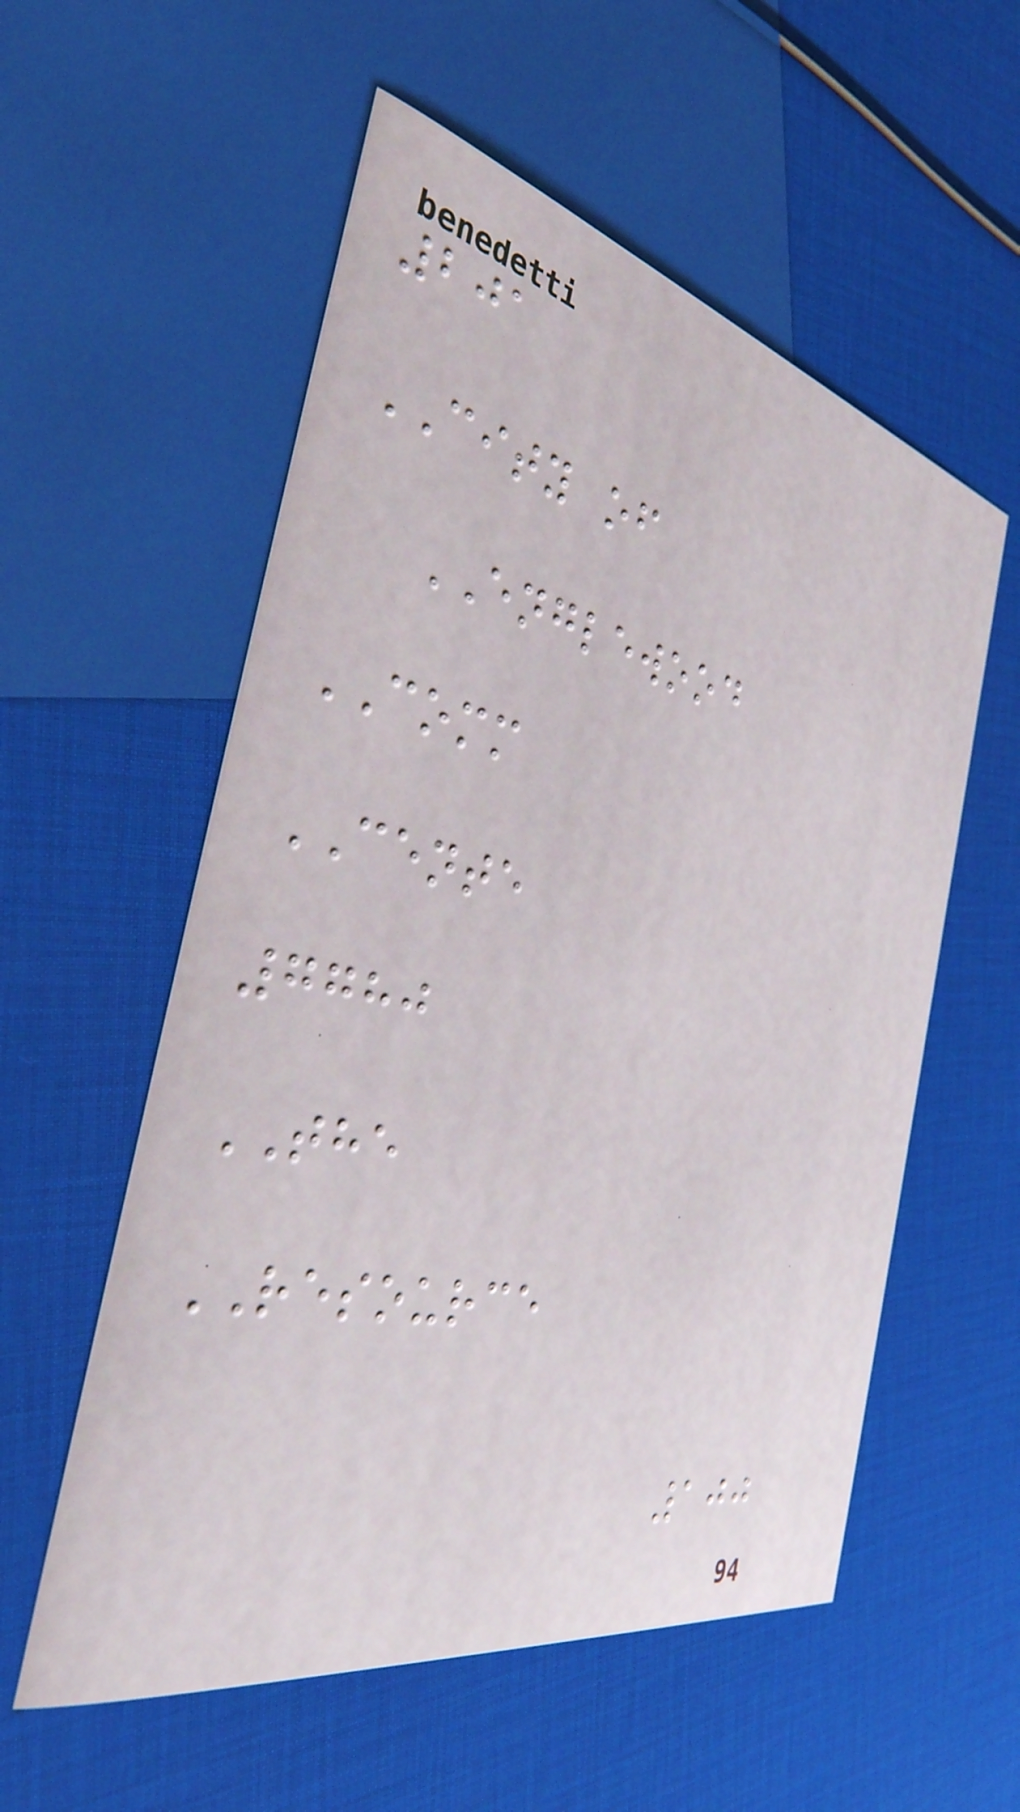201
CITY of
ENGLEWOOD
COMM
CENTE
7780
THE
RESOURCE
100
